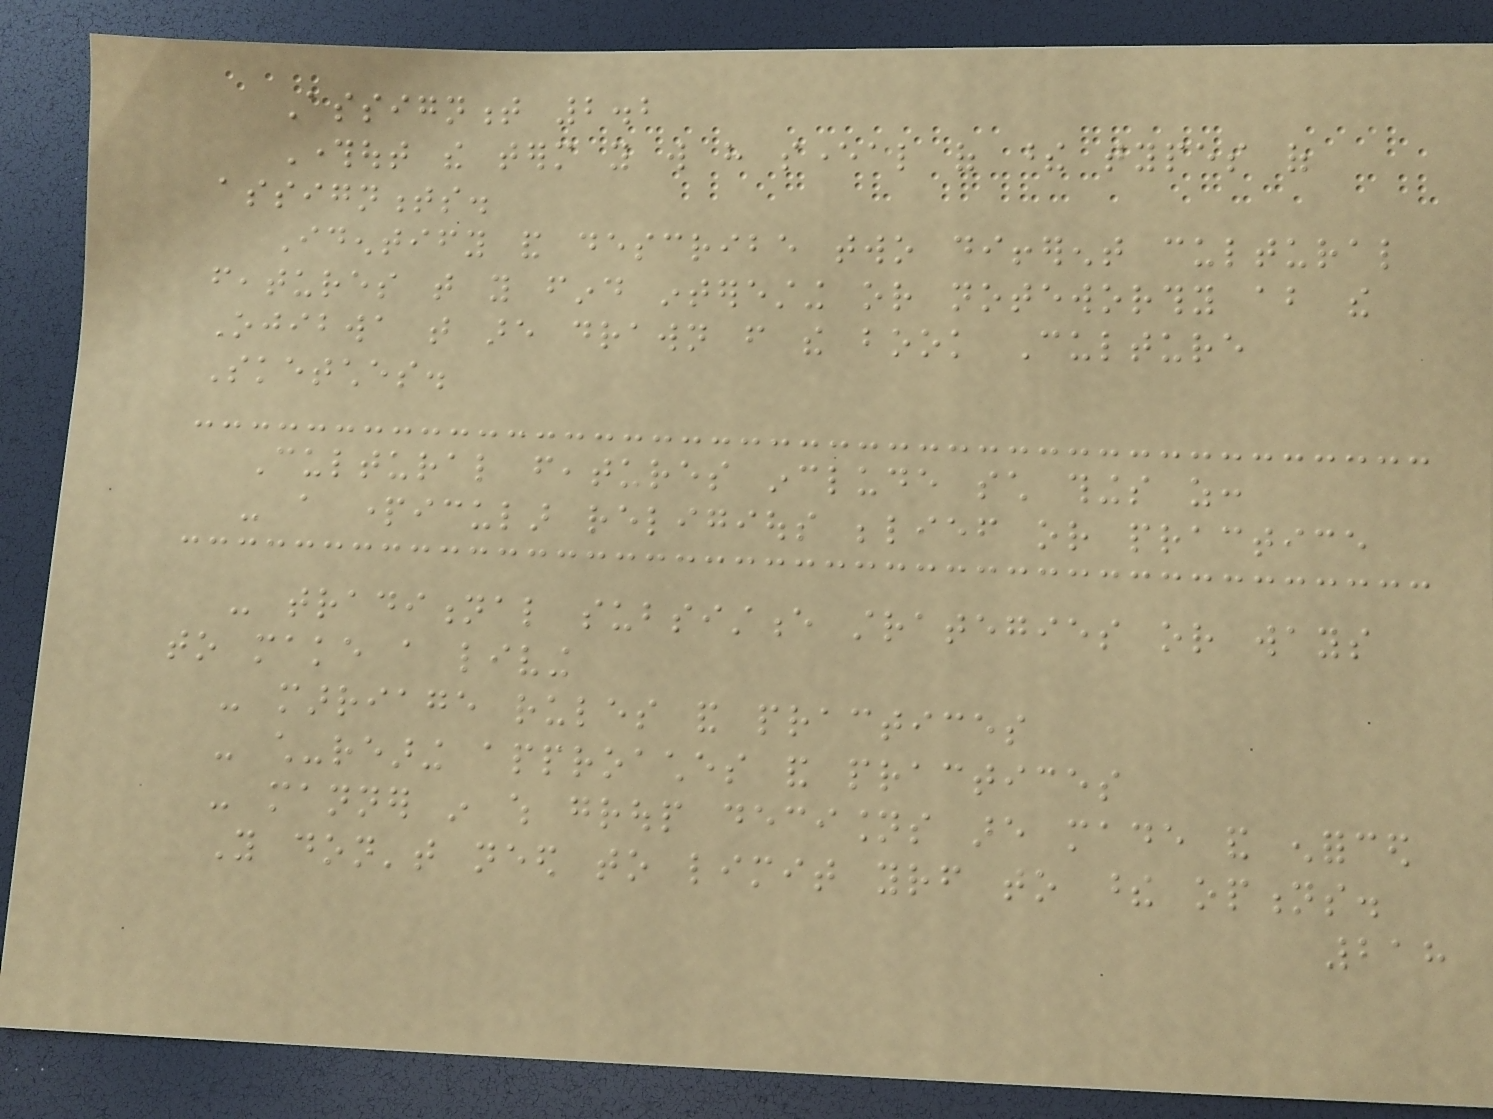Assignment 2.2
Throughout the term you will have several of these types of
assignments.
Identify and describe two different cultural
features that you find interesting or noteworthy about the
Ojibwa that are drawn from the book Culture
Sketches.
Cultural features include such things as:
- a particular religious belief or practice
- traditional subsistence strategies or ways
to make a living
- marriage rules and practices
- child-rearing approaches and practices
- manner in which group decisions are made and enforced
You don't need to limit yourself to these options.
218
